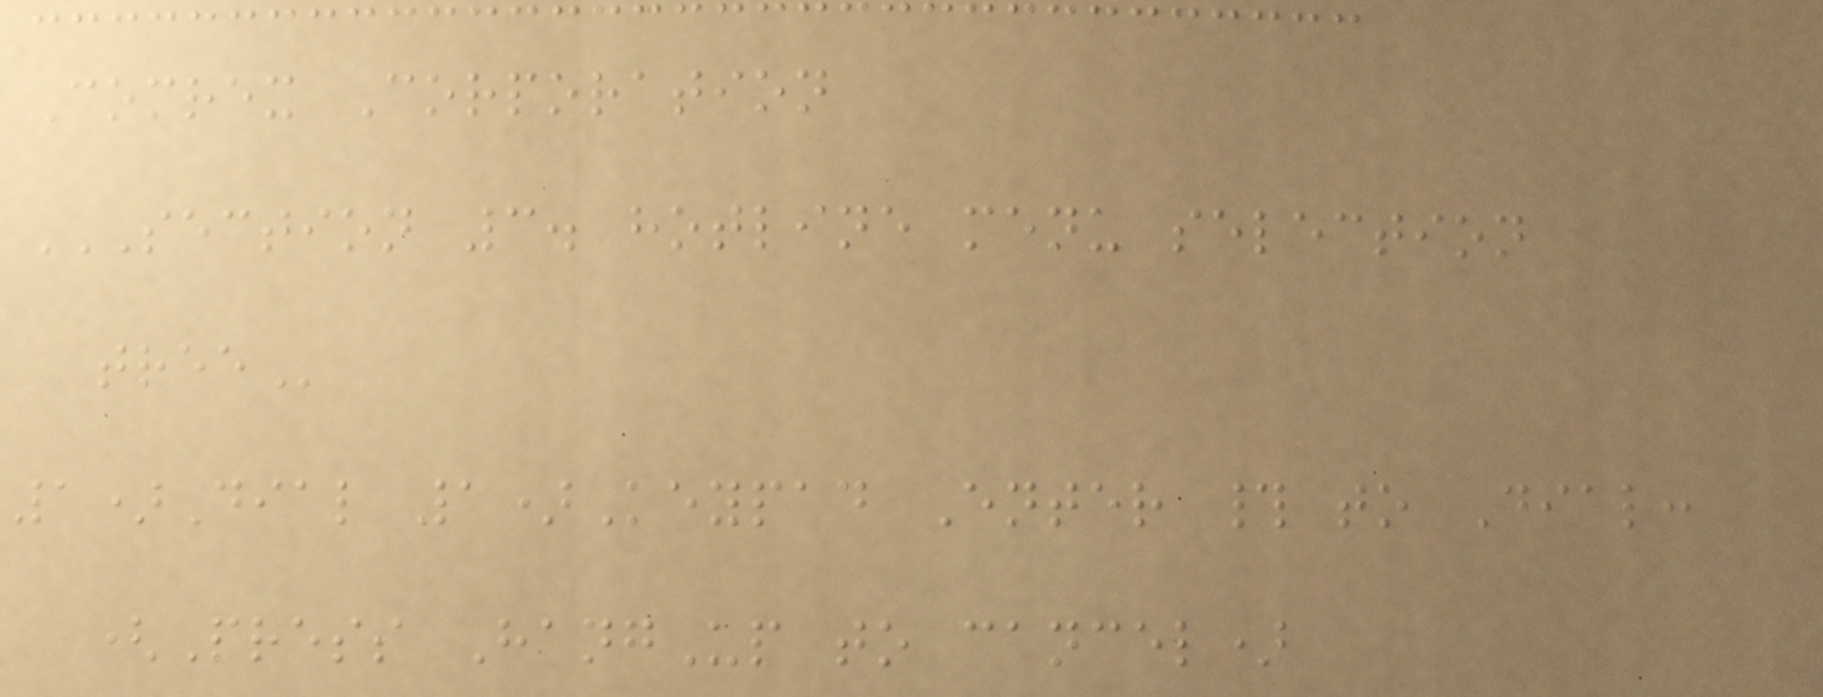Comrex Corporation
SECTION 3. HOTLINE MENU SELECTION
TREE
1)Dial 1)Keypad Enter # to Dial:
(Press HangUp to cancel)
